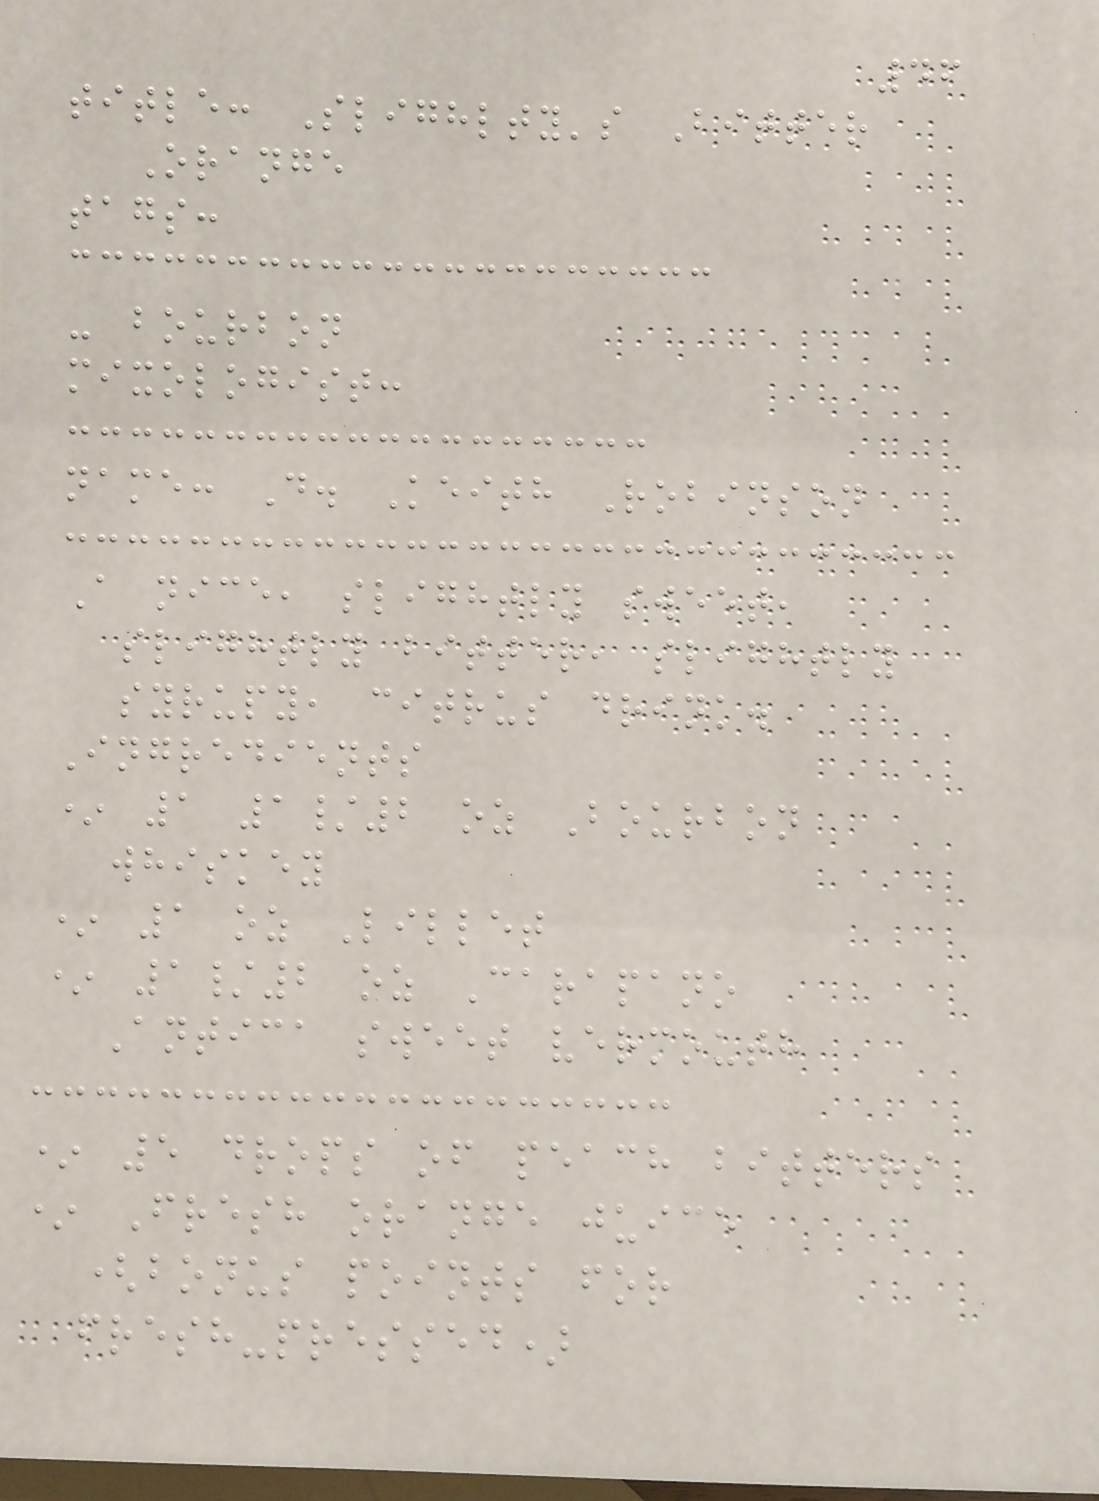46
title: Slighlty's Bitter
Orange
tags:
- bourbon
mixologist:
name: D. Keith Robinson
A nice, slightly sweet,
slightly bitter, slightly
syrupy, citrus drink.
Ingredients
* 1 1/2 oz Bourbon
whiskey
* 1 oz Lillet
* 1/2 oz Carapano
Antica sweet vermouth
* 5 drops of peach bitters
* Fresh orange juice
(bonus points for
fresh-pressed)
